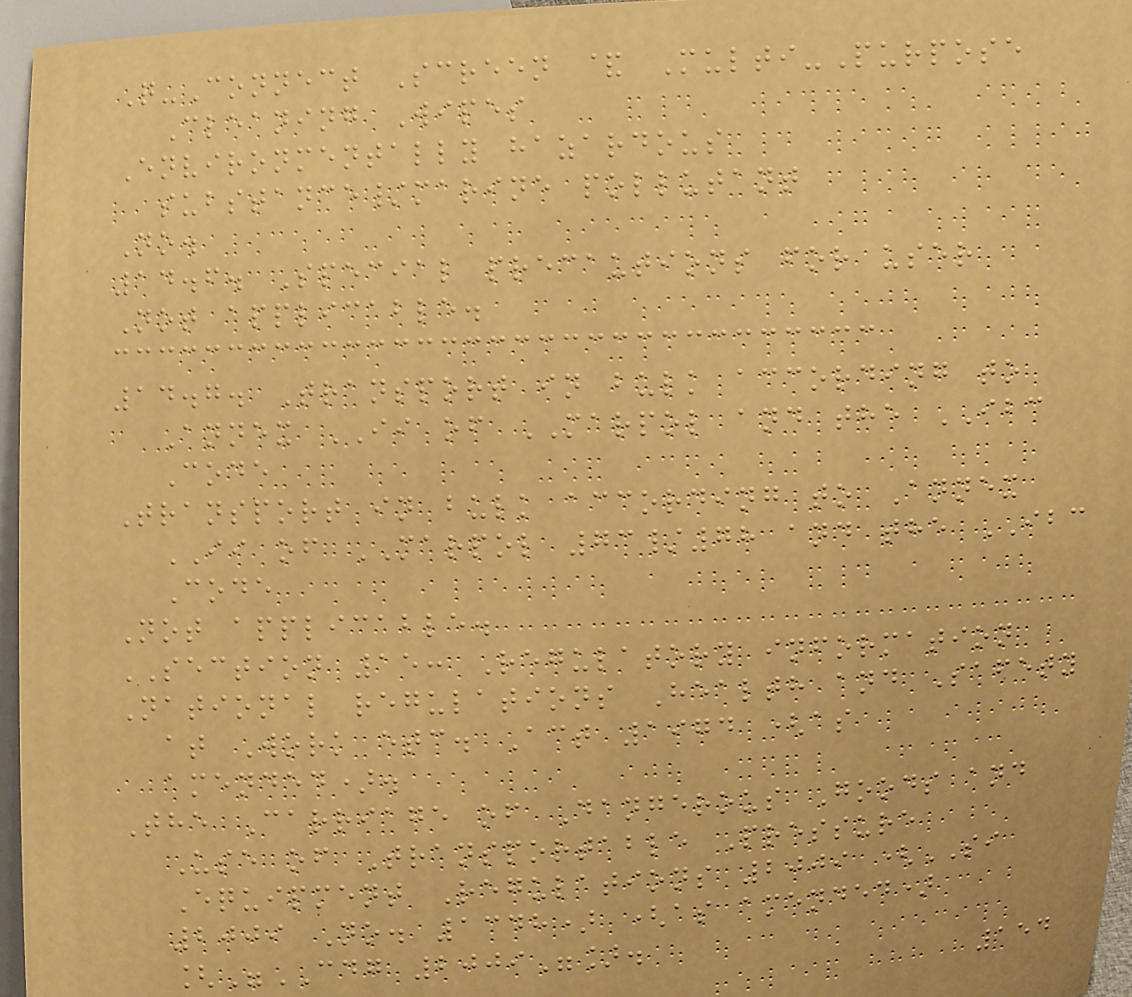Q-Connect Screen & Multi-Purpose
Cleaning Wipes
Environmentally hazardous
substance/marine pollutant
No.
14.6. Special precautions for user
Not applicable.
14.7. Transport in bulk according to
Annex II of MARPOL and the IBC
Code
Transport in bulk according to Annex
II of MARPOL 73/78 and the IBC
Code
Not applicable.
SECTION 15: Regulatory information
National regulations Health and Safety
at Work etc. Act 1974 (as
amended).
The Carriage of Dangerous Goods and
Use of Transportable Pressure
Equipment Regulations 2009 (SI
2009 No. 1348) (as amended)
["CDG 2009"].
154
